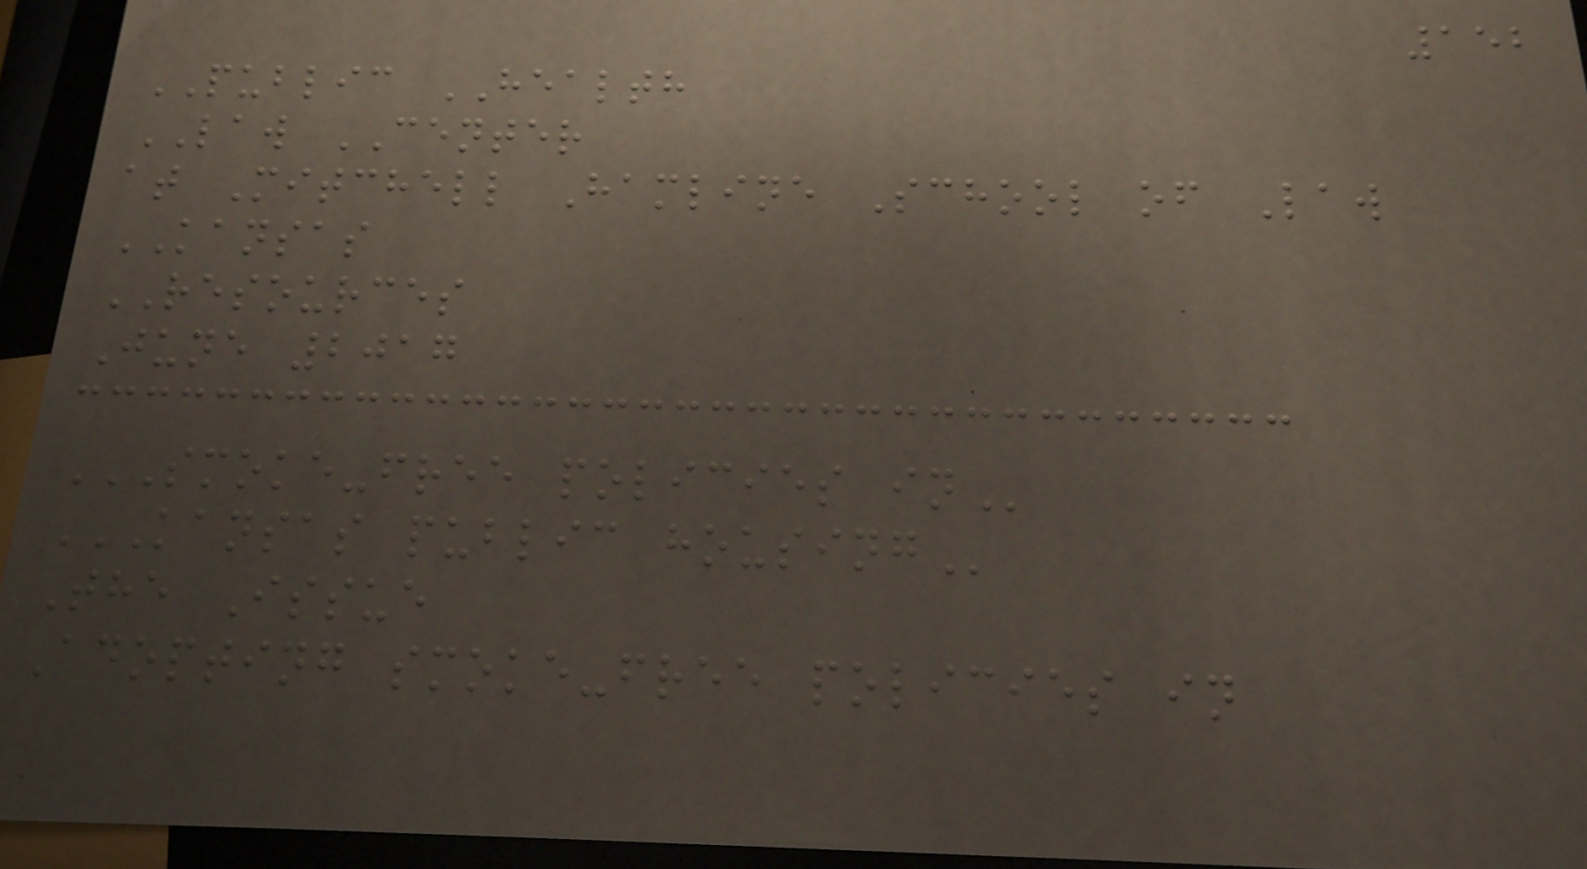152
PUBLIC HEALTH
LAW CENTER
at Mitchell Hamline School of Law
KANSAS
RESOURCES
June 2017
SMOKE-FREE POLICIES IN
KANSAS PUBLIC HOUSING
The Issue
Adopting smoke-free policies in
